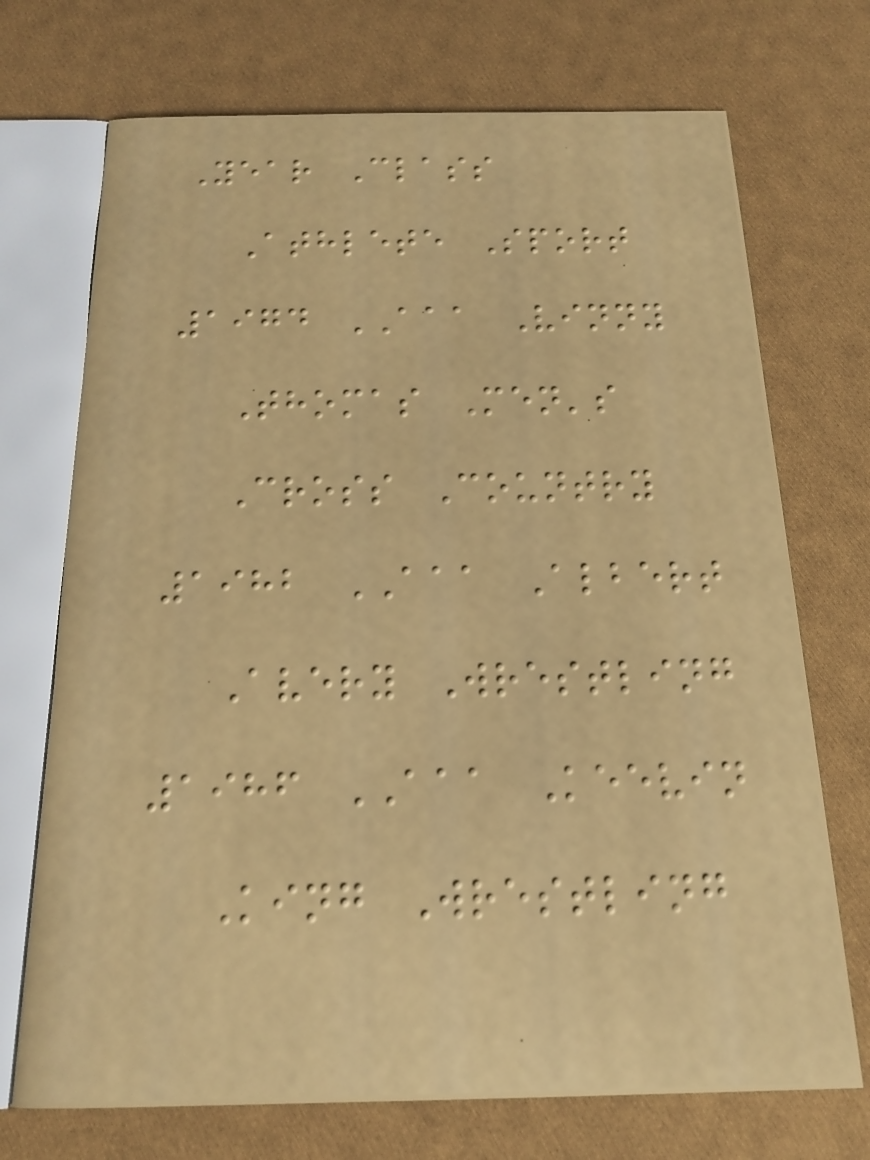Year Class
Athlete Sport
1974 AAA Vinny
Thomas Men's
Cross Country
1982 AAA Albert
Avery Wrestling
1986 AAA Keevin
King Wrestling
